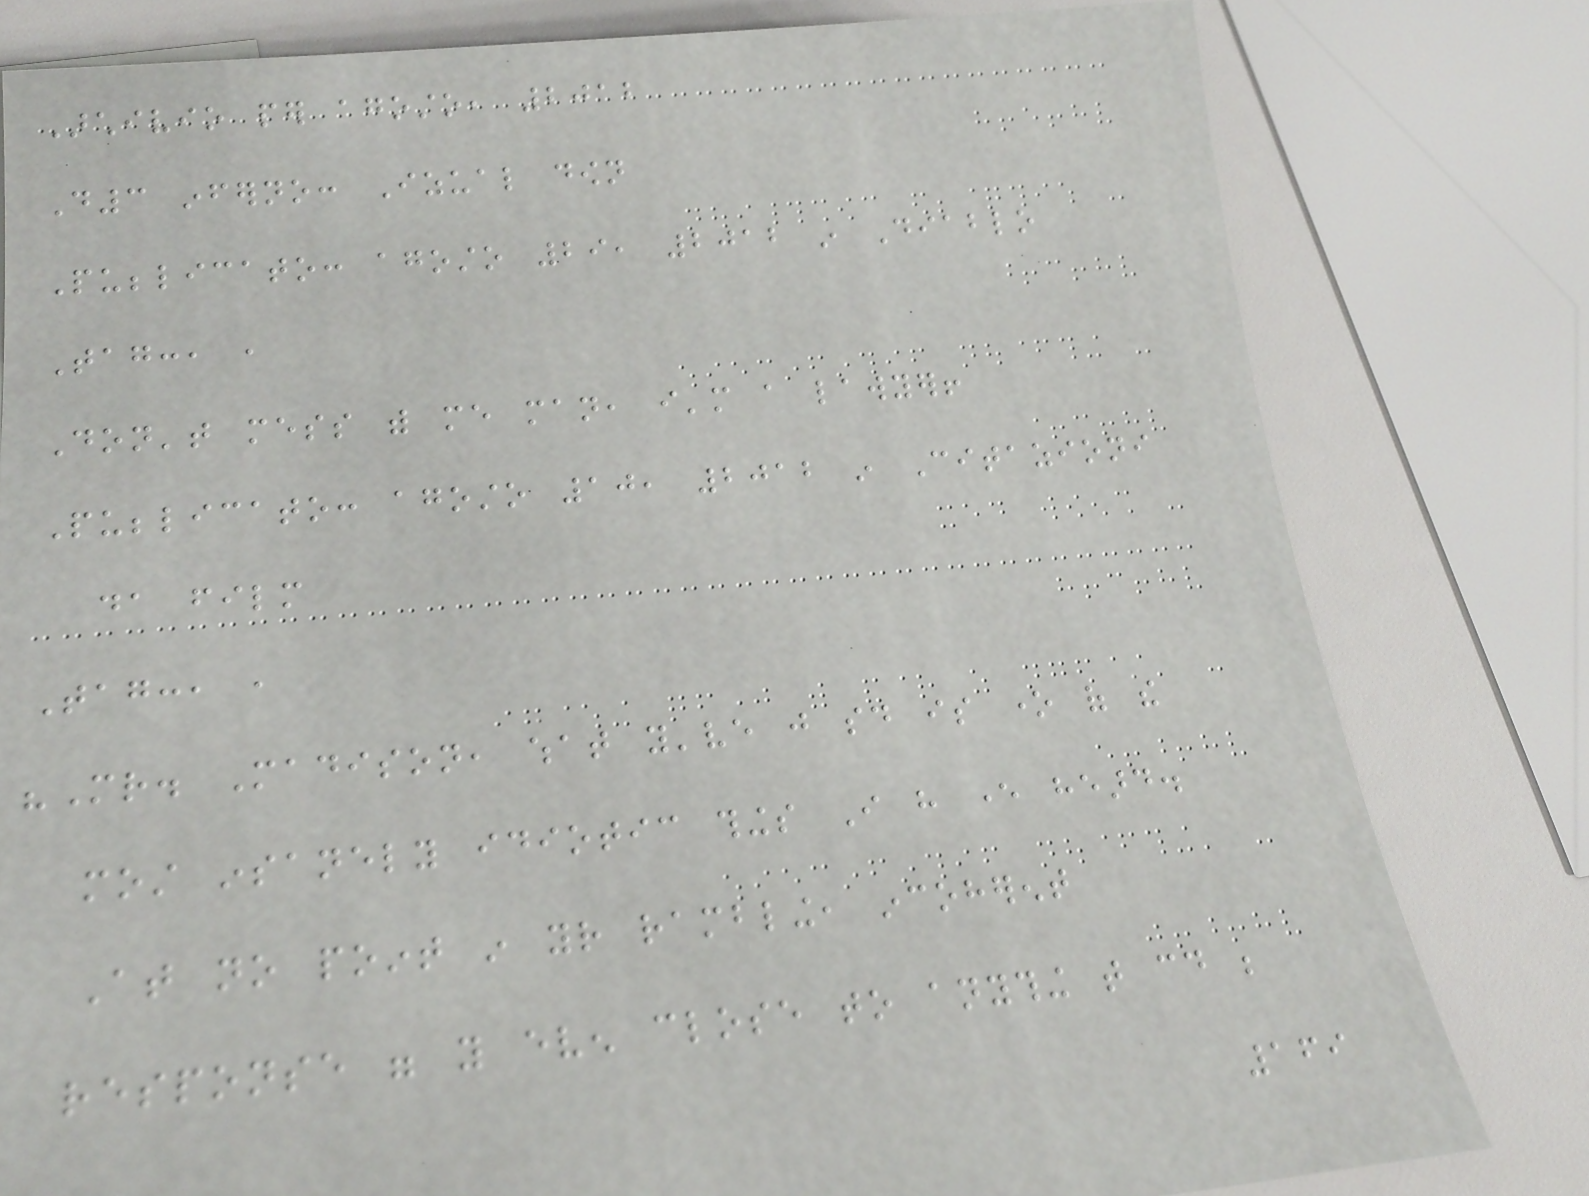Archivio per agosto, 2012
D3 inferno: Izual down
Pubblicato: agosto 29, 2012 in Diablo
Tag:, ,
Don't mess with me man, i'm a lawyer!
Pubblicato: agosto 10, 2012 in Citazioni
da film
Tag:, ,
"Mr. Madison, what you've just said is one of the
most insanely idiotic things I have ever heard.
At no point in your rambling, incoherent
response were you even close to anything that could be
169
